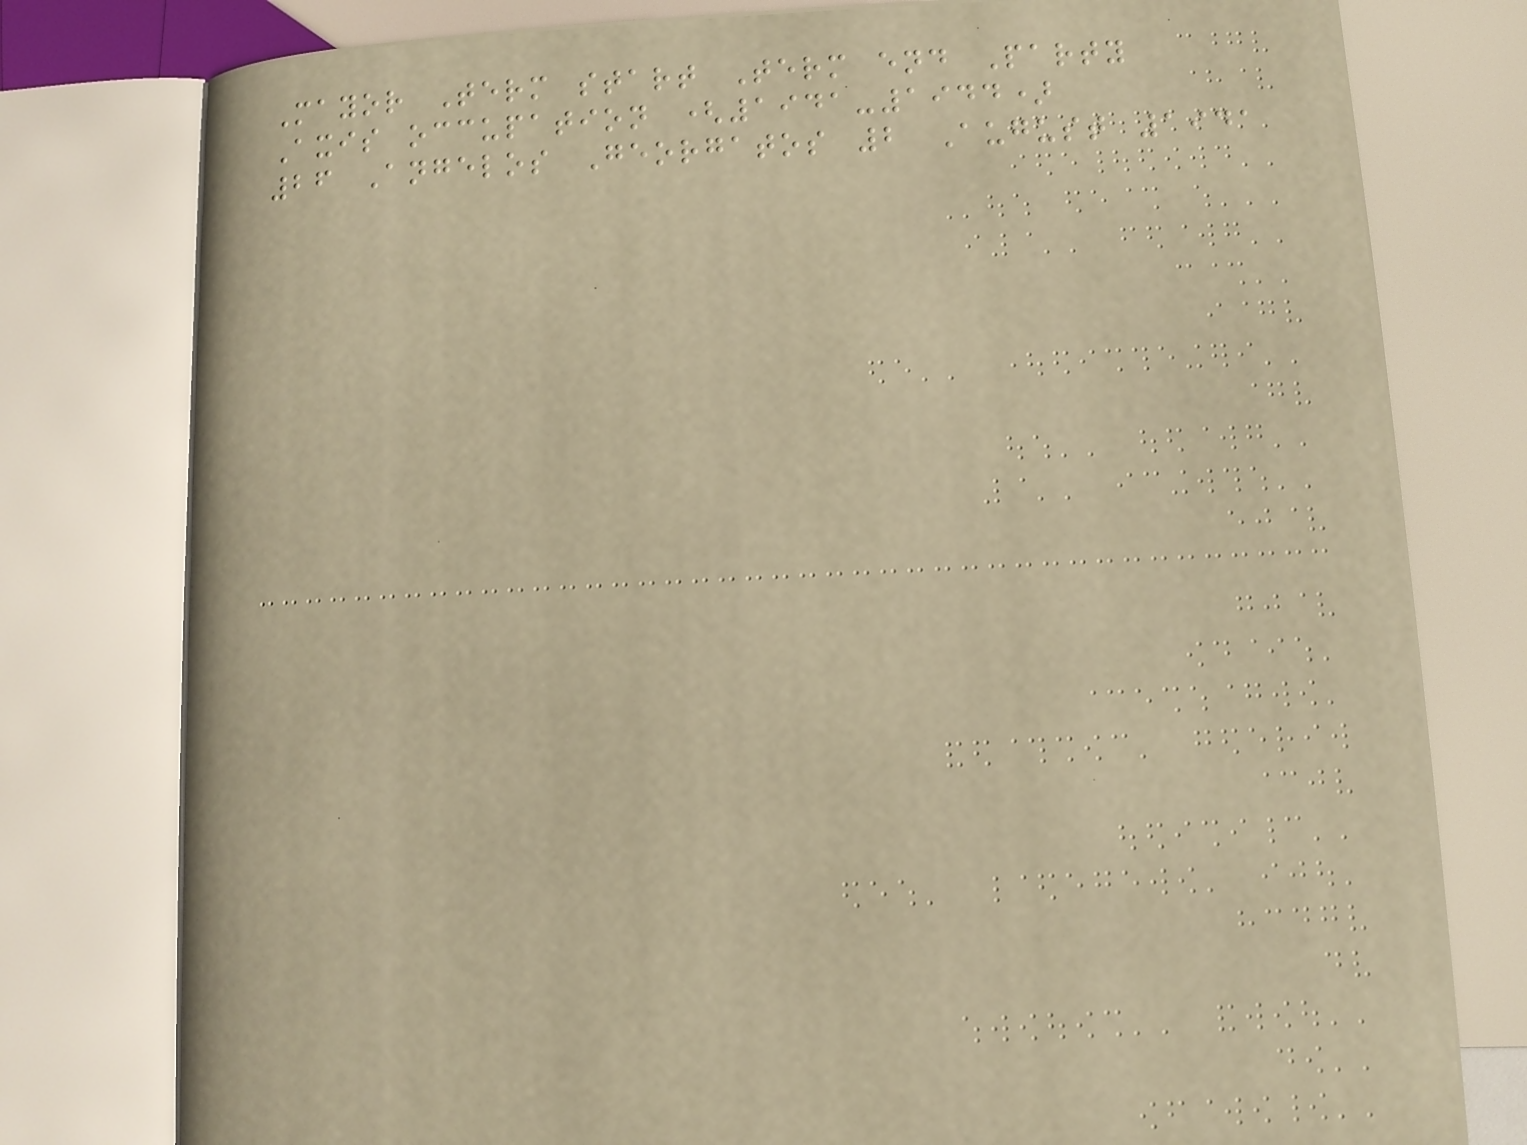Mayor Term start Term end Party
Axis occupation (1941-1944)
26 Angelos Georgatos 2 August 1941
